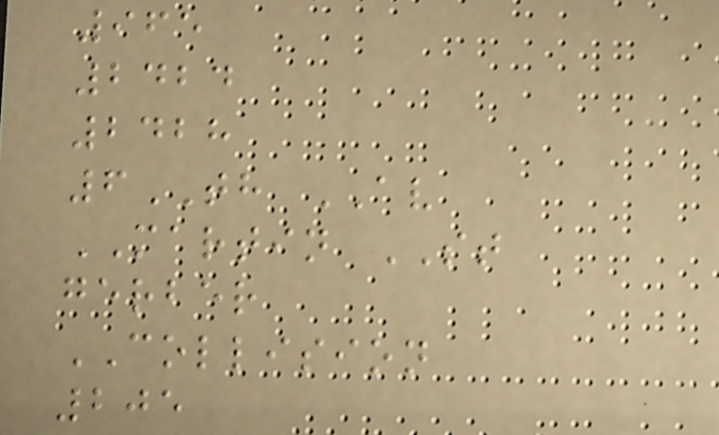965
2424
2428
6TH AV
MARTIN ST
gerber
COLLISION
205
